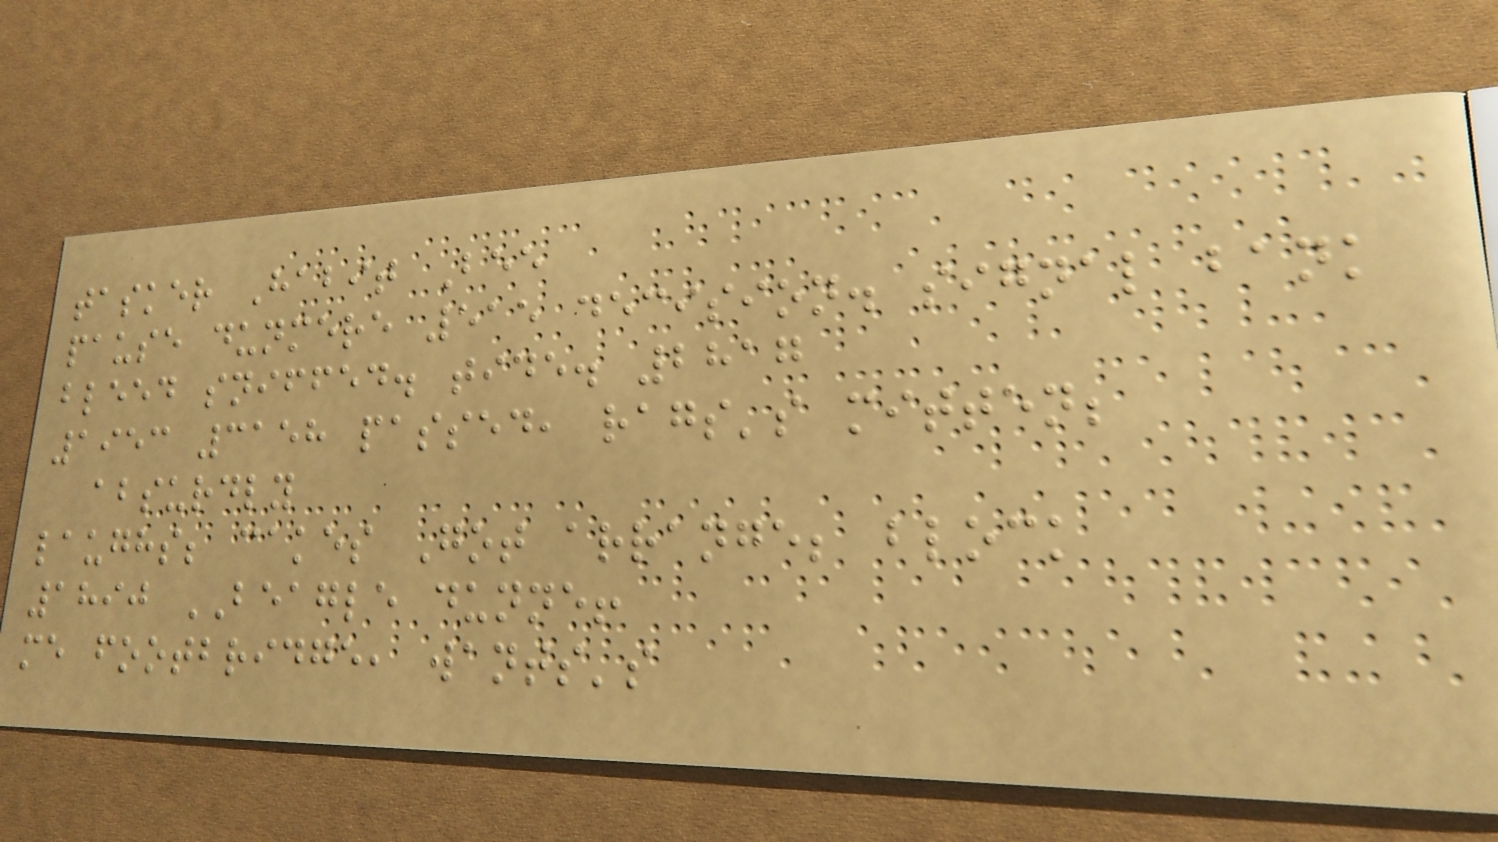tasker Habit Bee
pause dunmere 515 decision. signal bank
bleed sniffed. tide. 2817
1953 3158 passed, rags's mitten;
absurdly
laughs; cakes Got arrange; block
1890 BEAGLE dunne!
me footbridge, wants's
